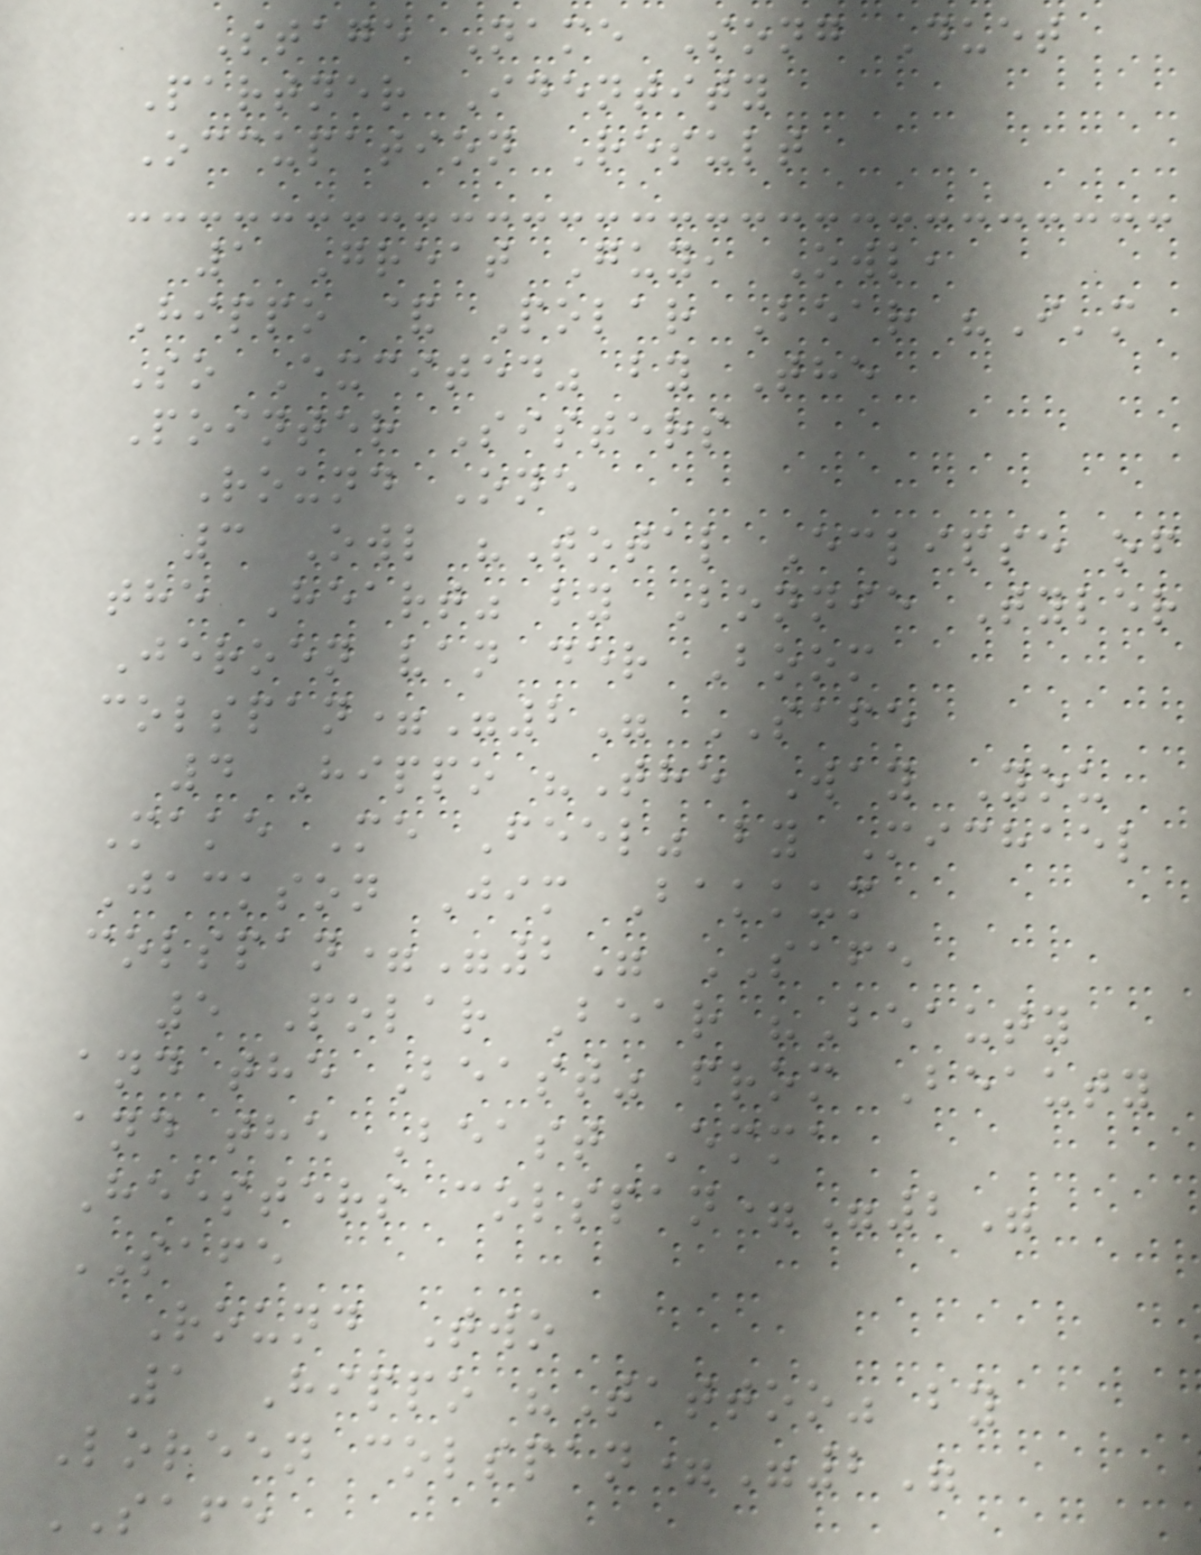Stage Name Song Duet
Partner Identity
Occupation Result
1 Great Guy, Owl,
Hippo & Polar Bear "I'm
So Excited" by The
Pointer Sisters
Round One
3 Owl "Total Eclipse of
the Heart" by Bonnie Tyler
Jeroen van der Boom
colspan="2" SAFE
4 Hippo "The Way You
Make Me Feel" by Michael
Jackson Jim Bakkum
colspan="2" SAFE
5 Polar Bear "Beauty
and the Beast" from Beauty
and the Beast Emma
Heesters colspan="2"
SAFE
Round Two
1 Hippo "Tattoo" by
Loreen colspan="2"
SAFE
